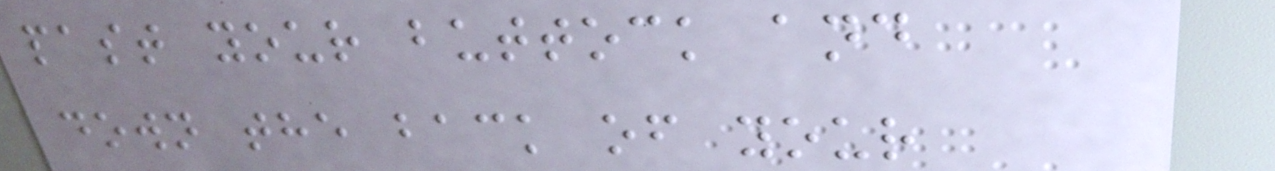past your buttock and
down the back of your
